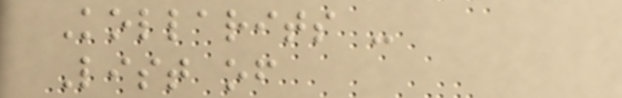Kollarits -
List of
